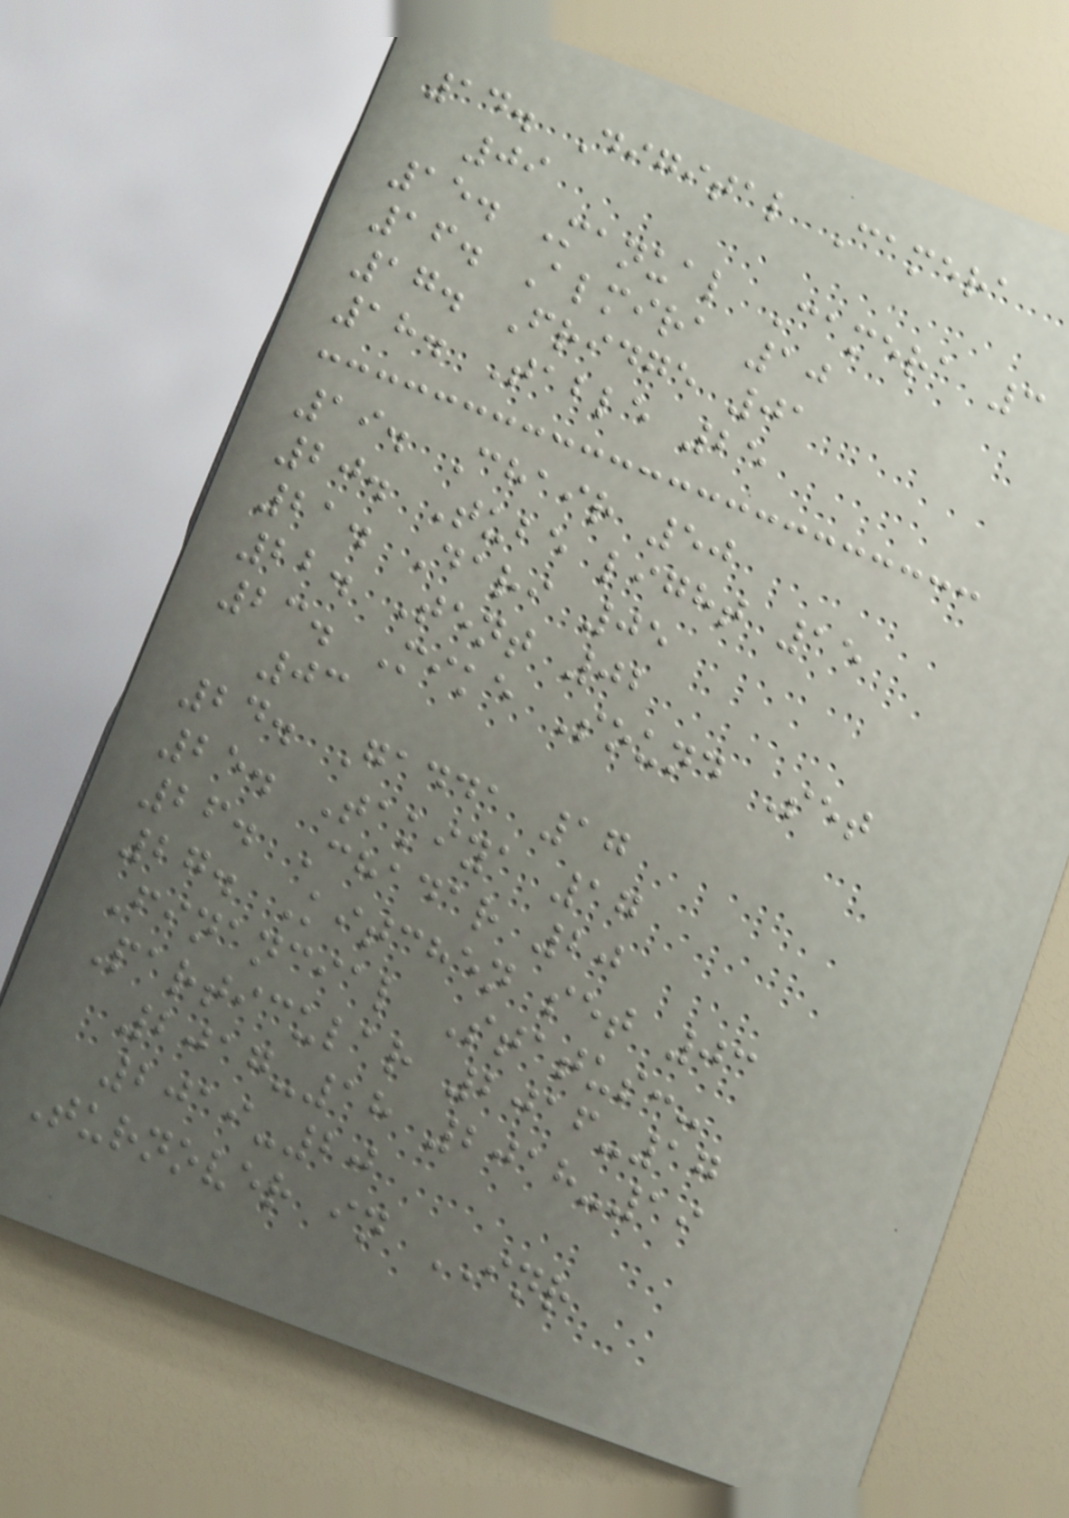14. Digital Camera
09
15. Manual Camera 3
16. Almira 10
17. Fridge 01
18. Table 25
19. Chair 50
20. Tube light 15
21. Dari 05
22. Tent 02
23. Mike Sound Set
03
24. Gadda 17
25. Takiya 17
26. Chadar 20
27. Kitchen set 03
Financial Status:-
Particular 2016-17
2017-18 2018-19
2019-20
Turnover in INR
